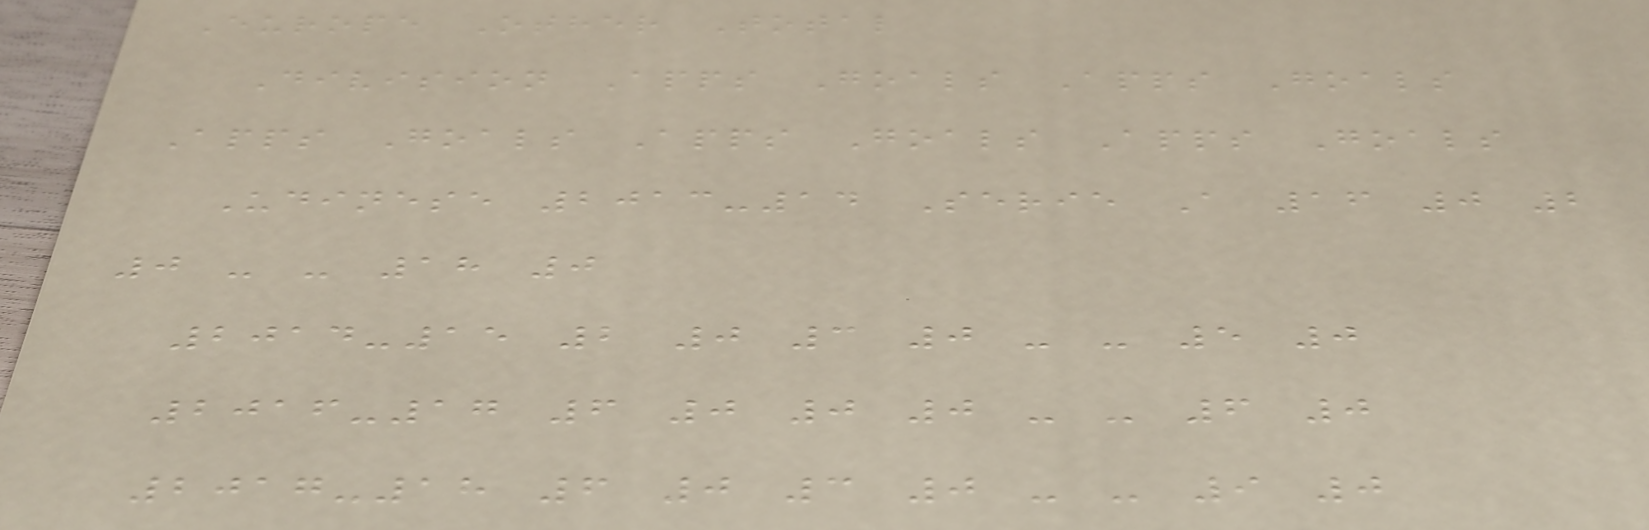Europe Other Total
Division Apps Goals Apps Goals
Apps Goals Apps Goals Apps Goals
Udinese 2013-14 Serie A 16 0 2
0 - - 18 0
2014-15 2 0 3 0 - - 5 0
2016-17 6 0 0 0 - - 6 0
2017-18 6 0 3 0 - - 9 0
